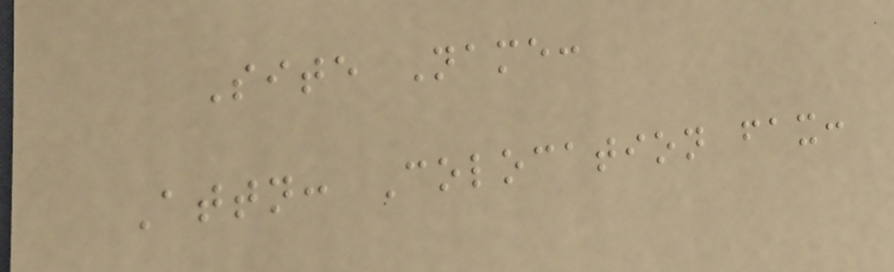Site Name:
Attn: Colocation fax:
